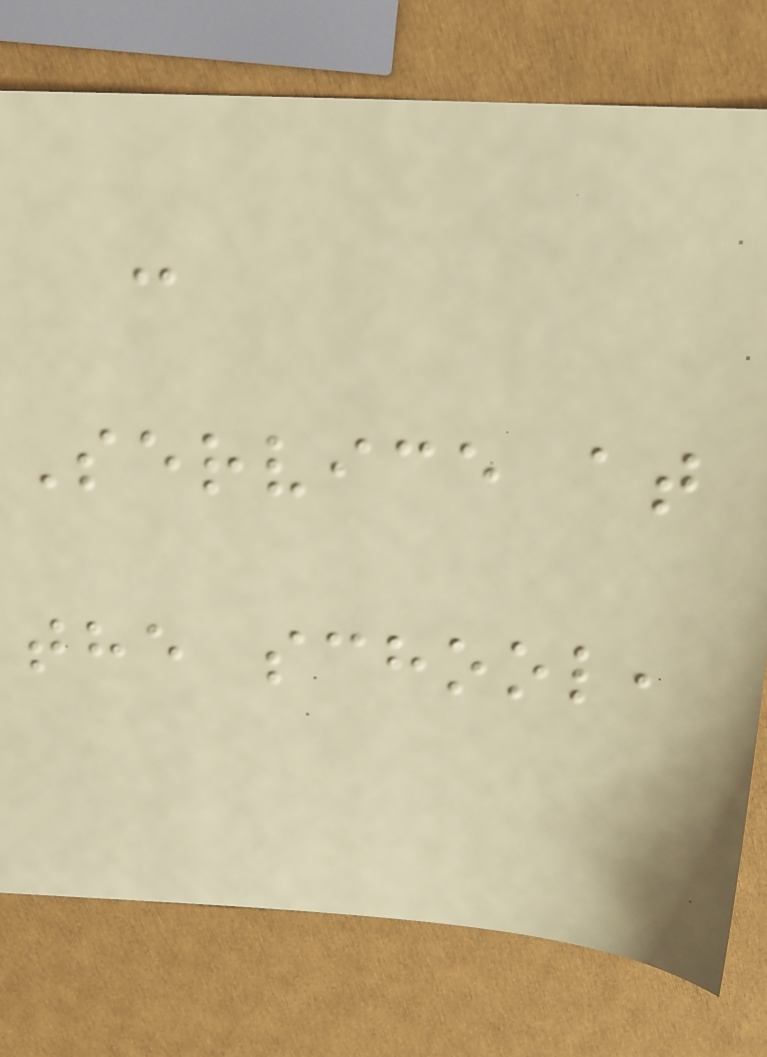-
Service at
the school,
